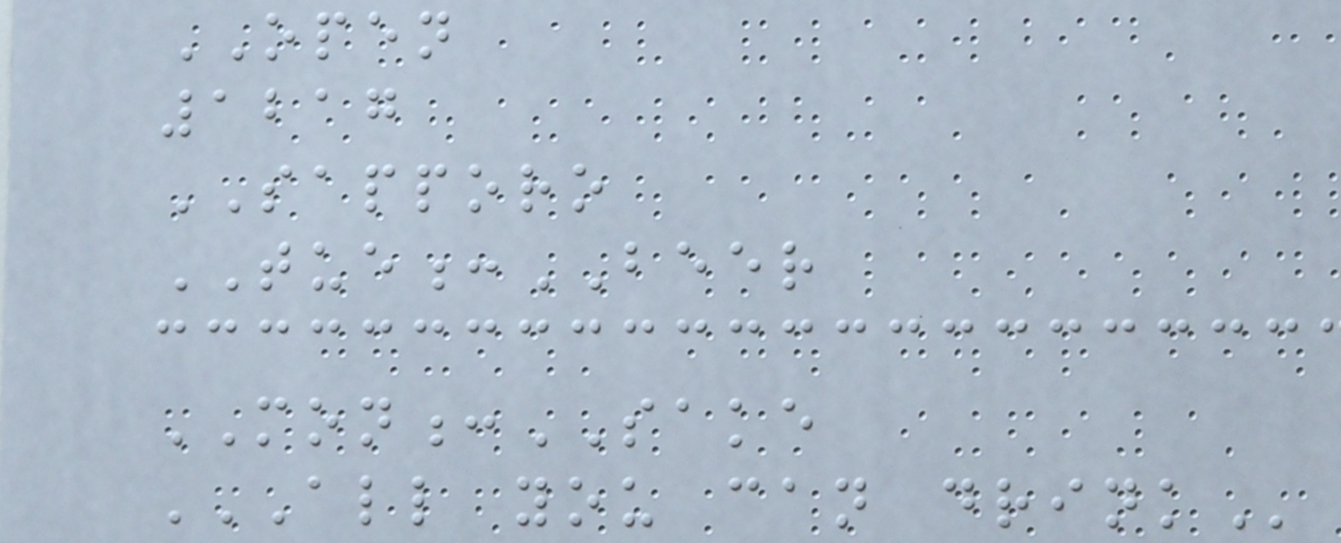OPEN
1217
SAPPORO
TUE:BEER
MON:SAKE
ALL YOU CAN DRINK
